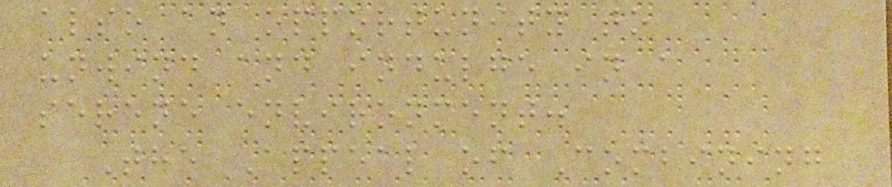also an opportunity to
unwind and indulge in a
serene environment.
The Appeal of Combining
